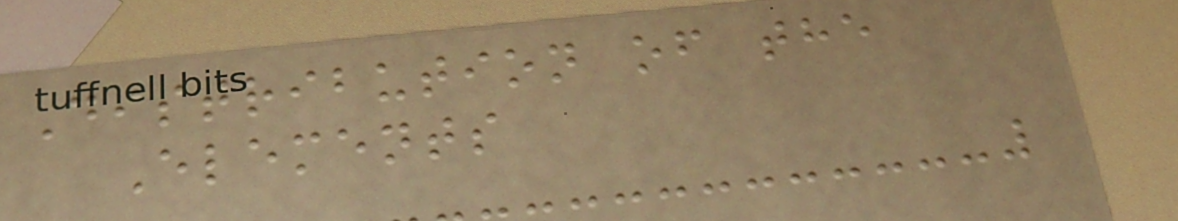Distribution of the
Elements
